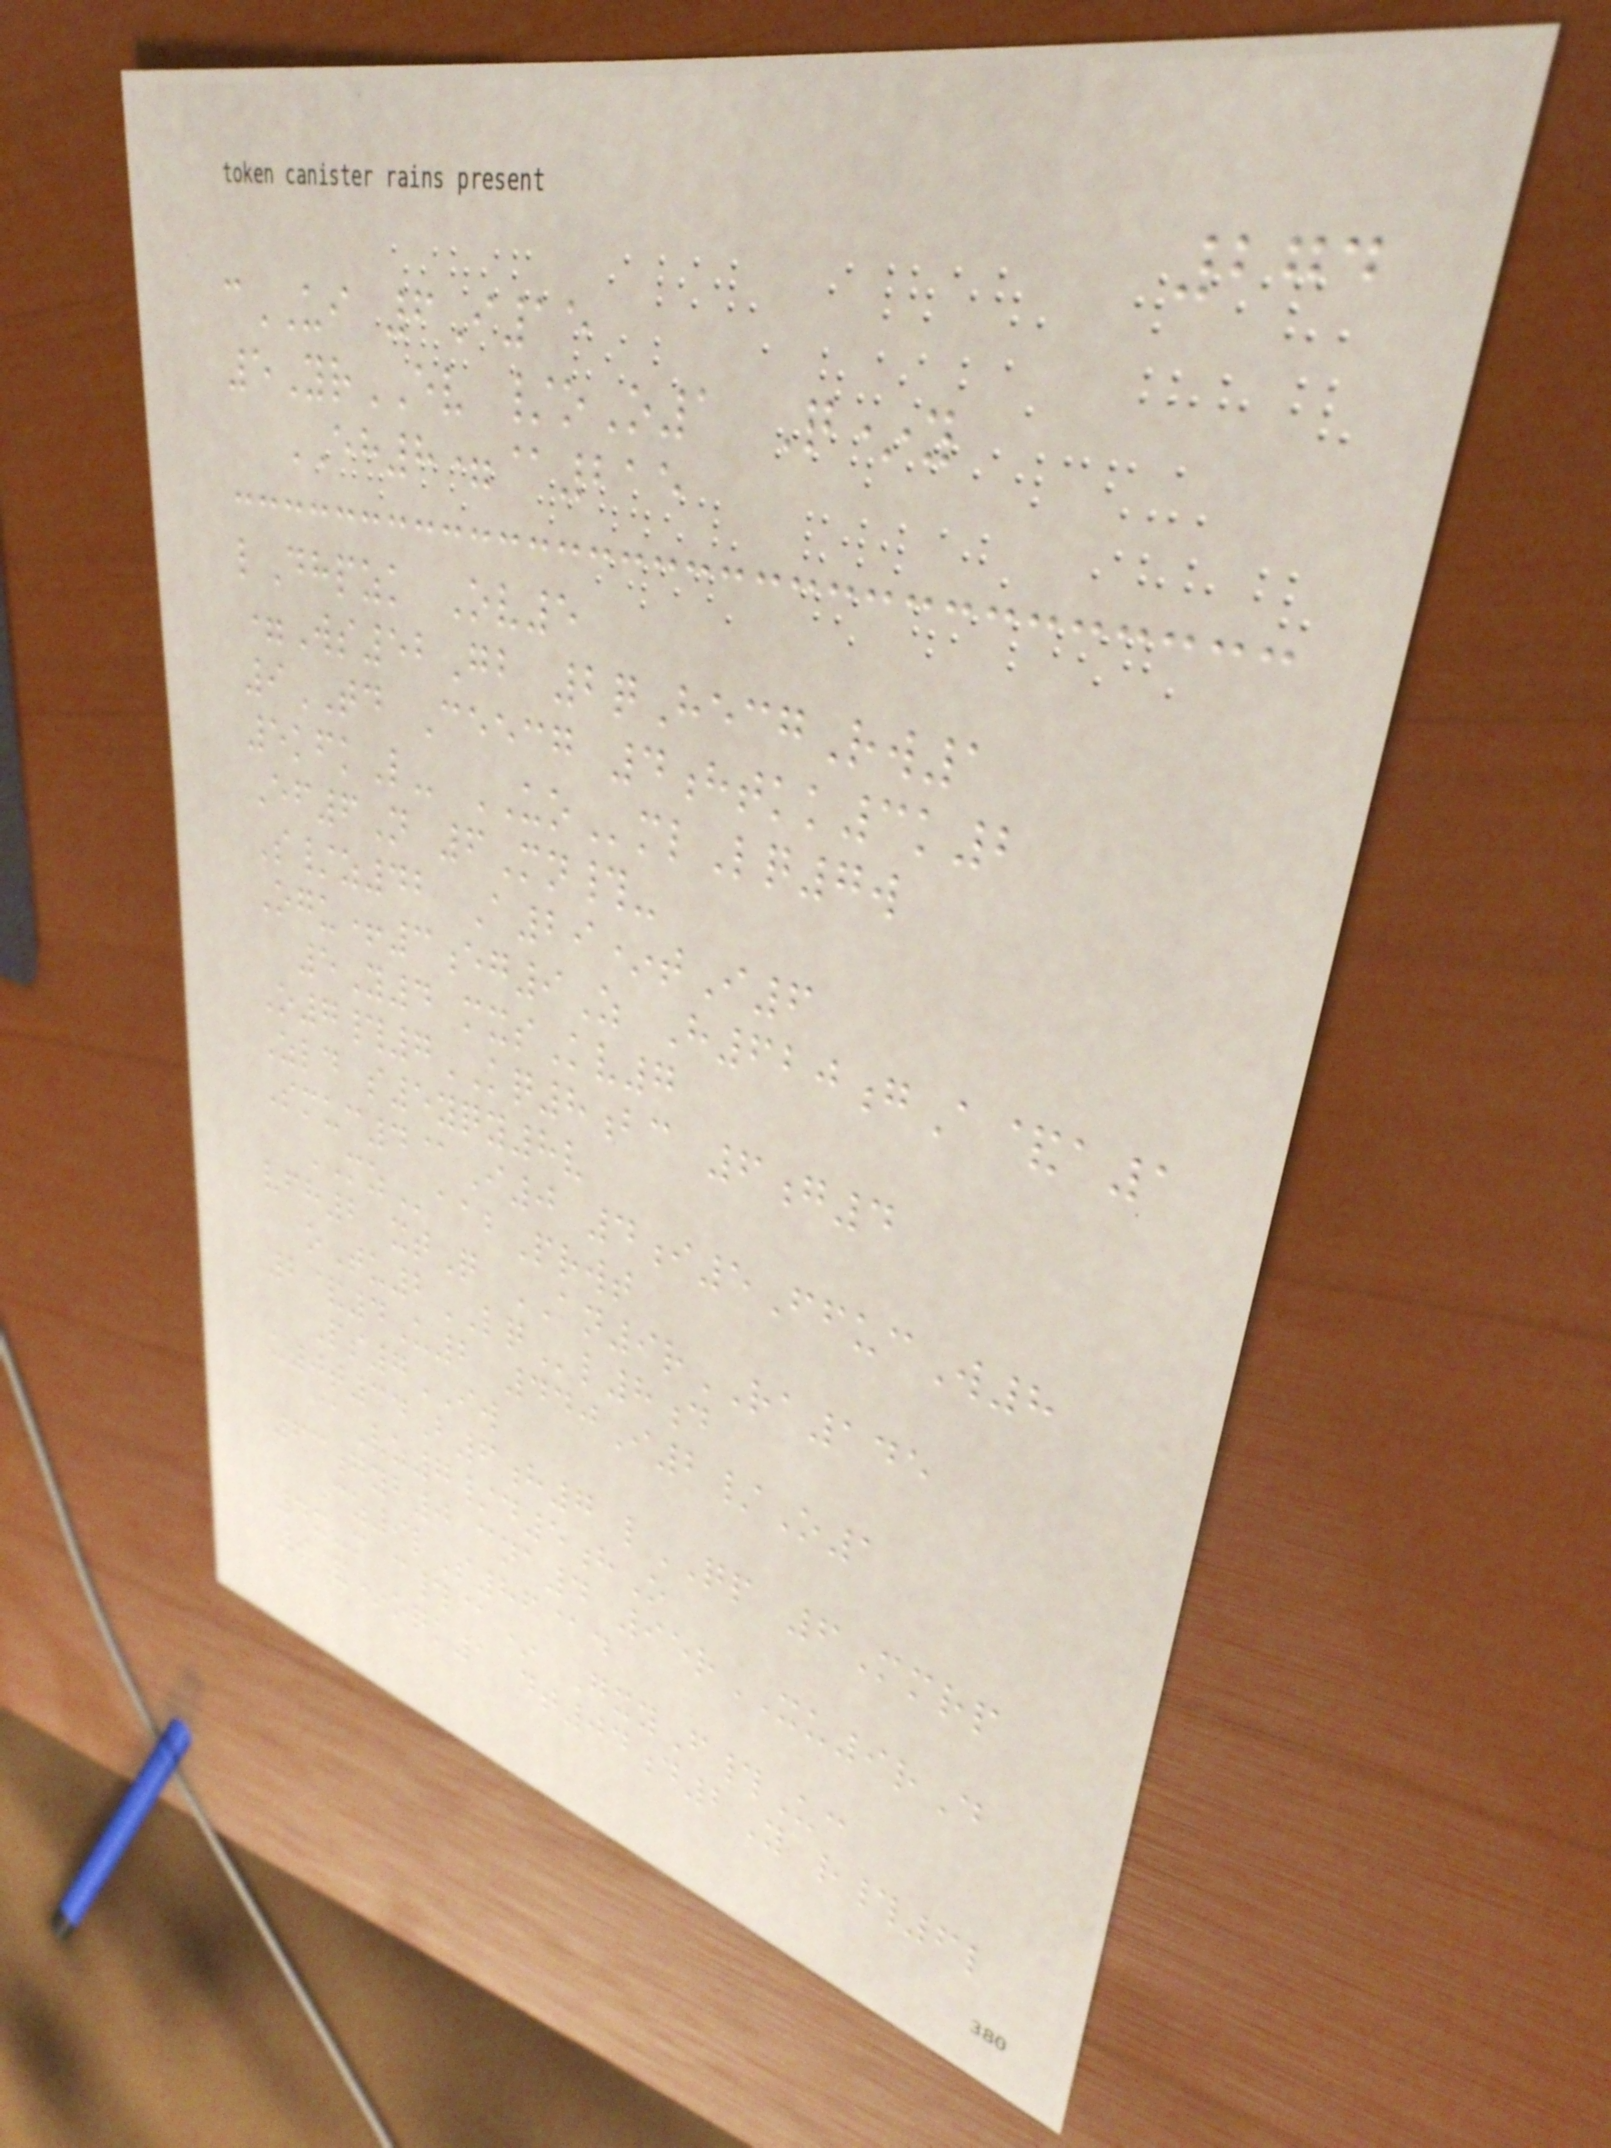274
cUI 6I15
5YrEV /oO1 Q*y
EH8=@215
lDhpzk Ov5
=Ws52Gb 2qHecgRw1
9TD Ceecg 4htkk3k2
5kfkL- UOmlLq7w
Ef6N 6Mn#-
S/z42 A29*tI6
Ogu+3eg9Z H620gA&a1
5Y4 mxsKv7
O7#7KQ8bc 6g4
Zld s5yqy8v
Smuc4@I0 4i5FfucW8
MZaabPrwt
vfh2 xtQ AN9rRA145
oTu2LQl8d
2&4U2 440I2/O1
Ps7IW
u0t34B6h7 lQP 6Mmrp
@Vz7/d5hO
63gyb0 cna4 95rXU9rD
Cz9lS86@d
4x-m c#@* GxyF#Uc
9&*oqk1 dt04d2Y r#6l
